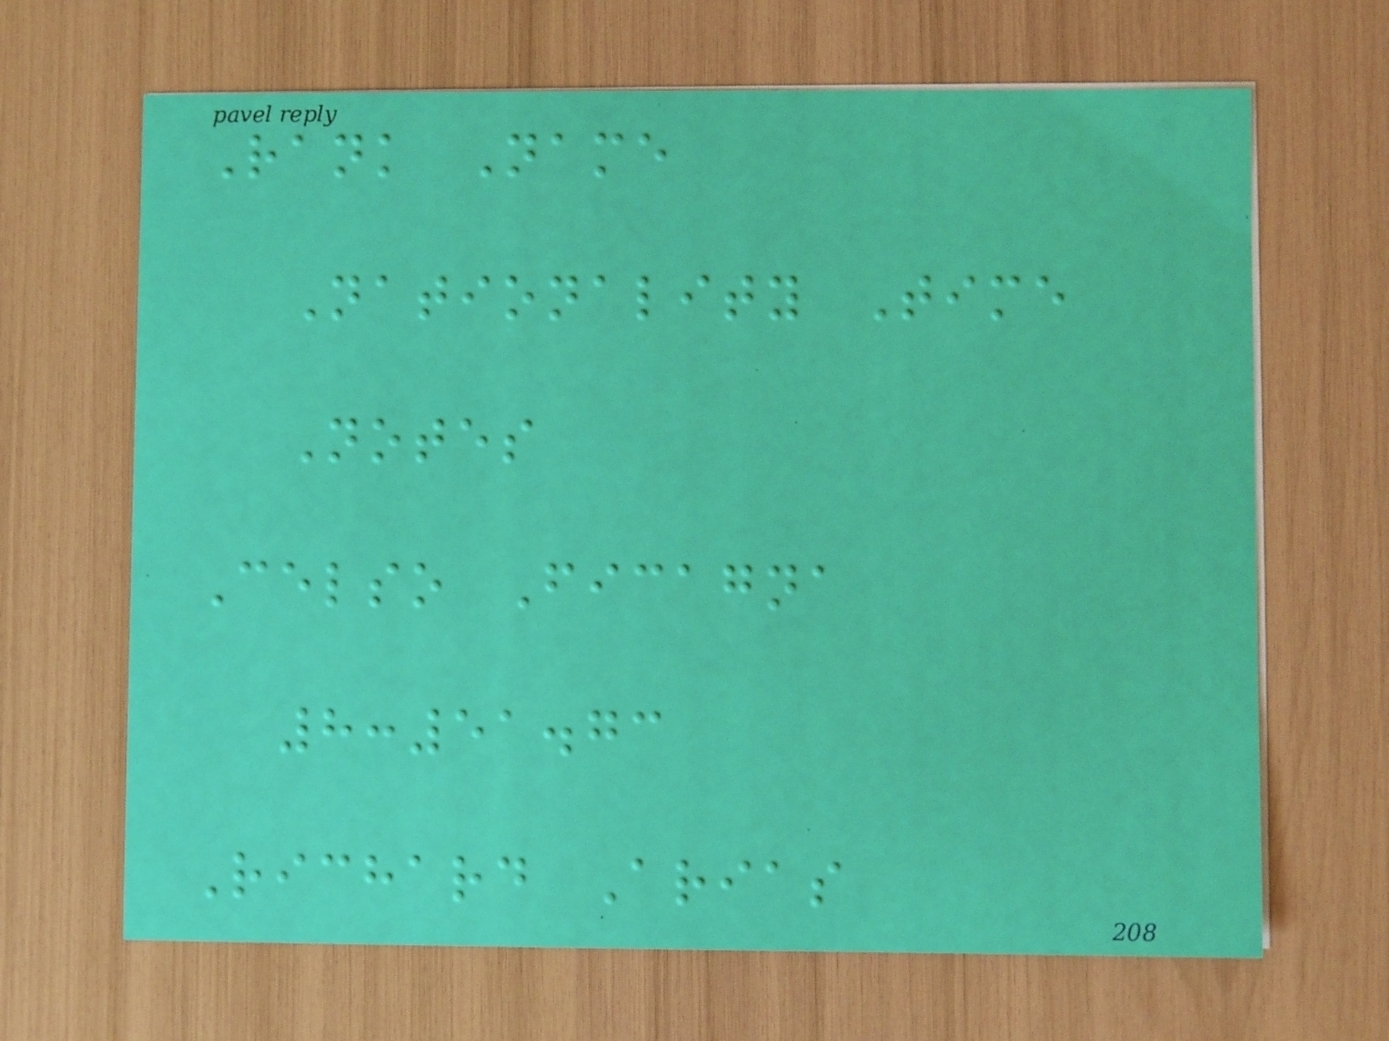Rank Name
Nationality Time
Notes
Celso Ficagna
8:51.73
Richard Arias
